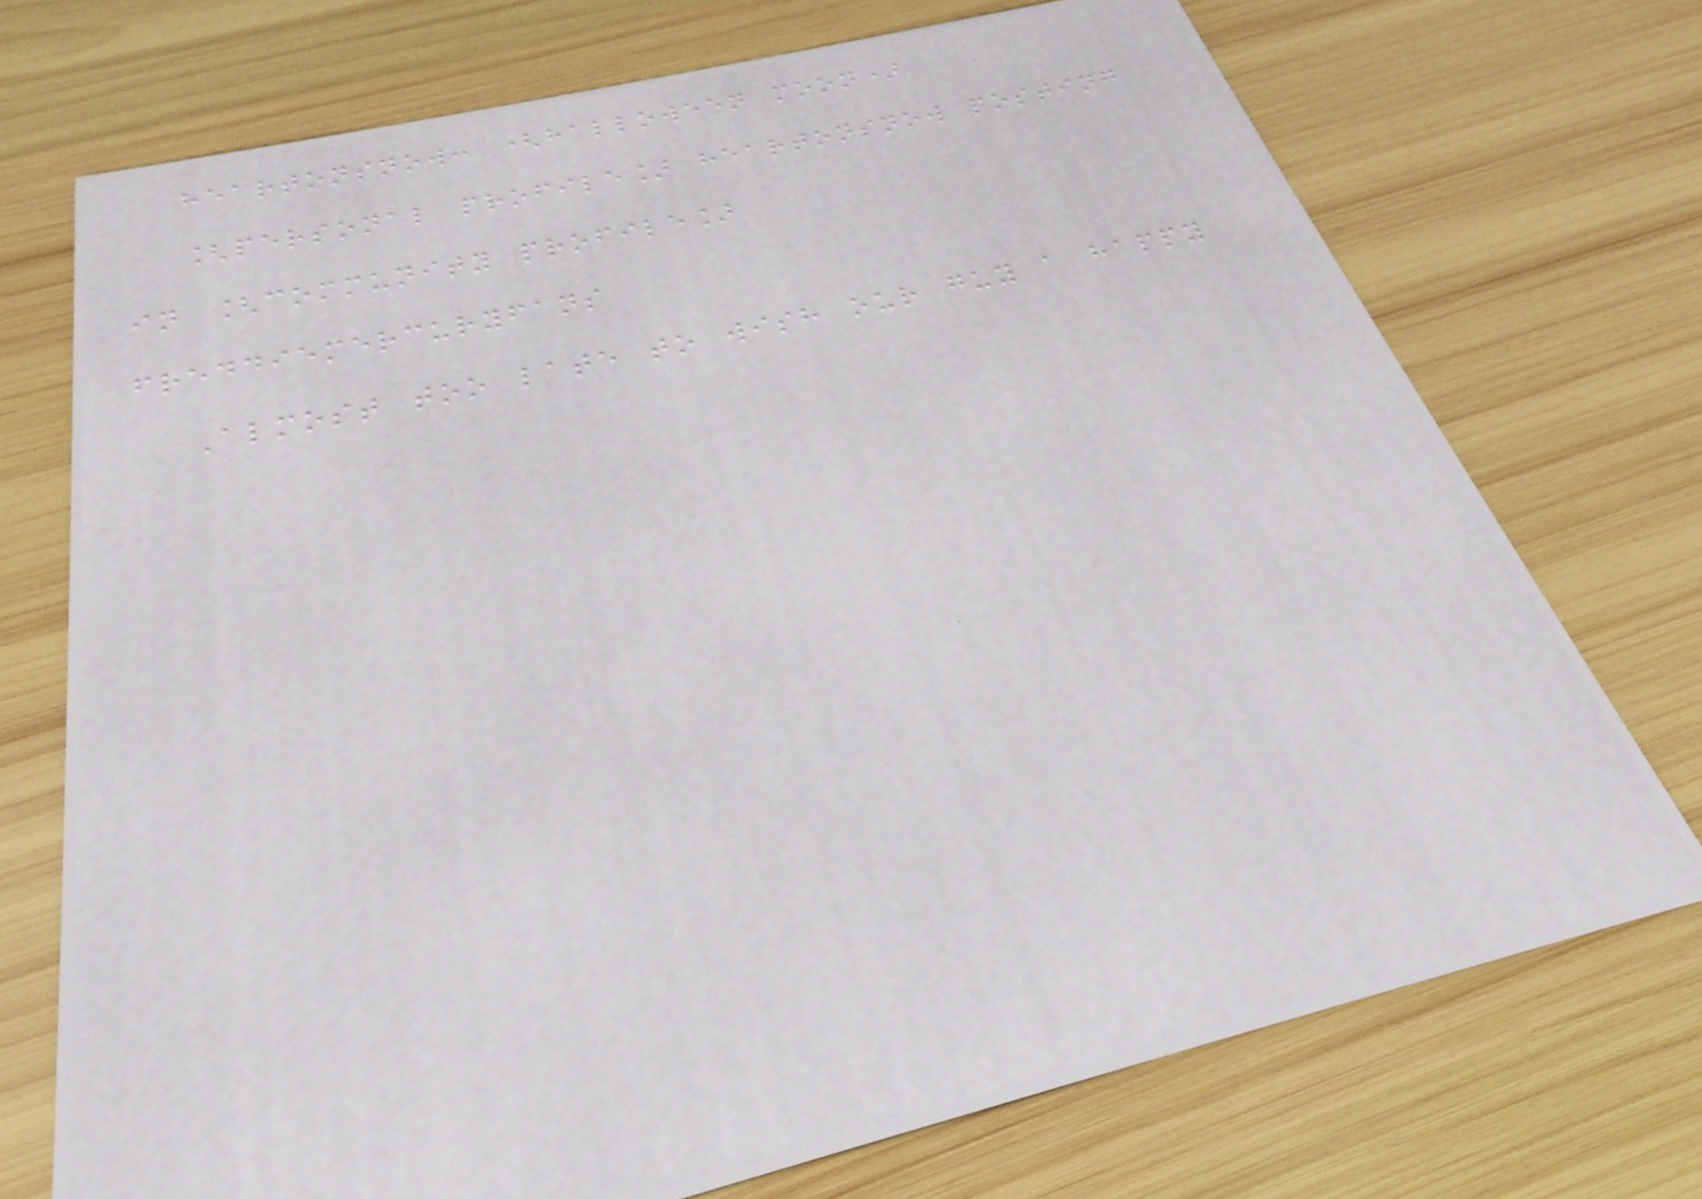heartonsnow: (halloween moon)
[personal profile] heartonsnow posting
in [community profile]
freddiemercuryfans
Almost too late to wish our guy a happy
